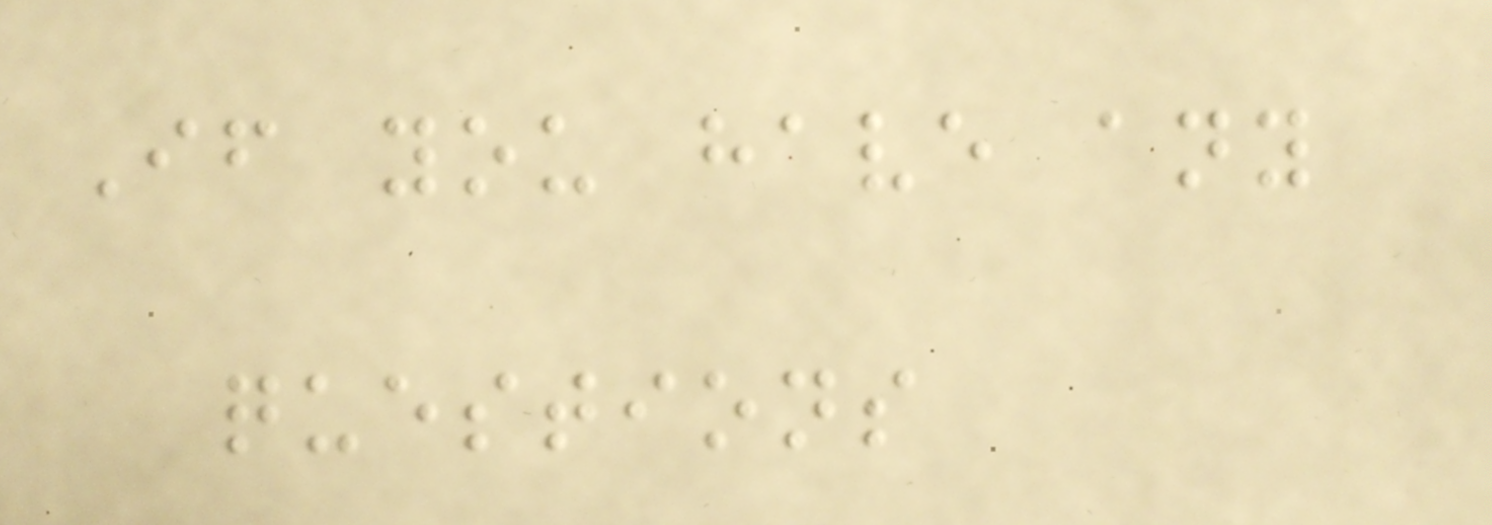If you have any
questions
